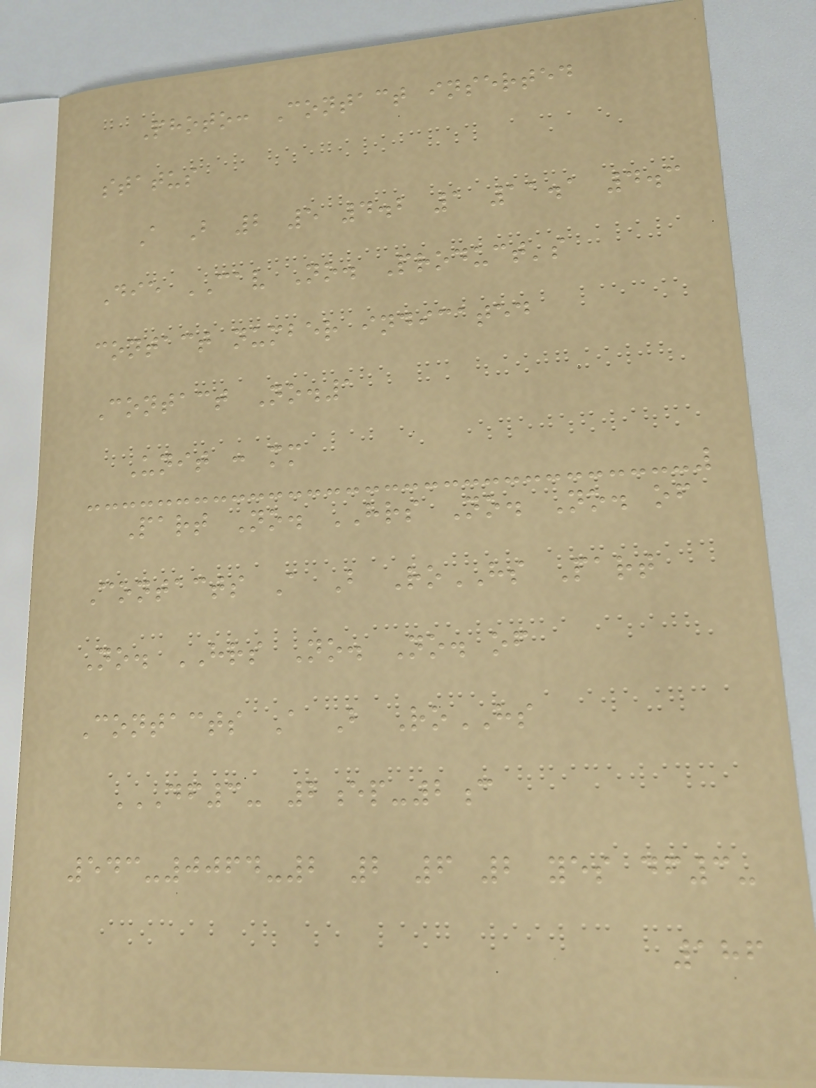Photo: Contact inserted
status
A B 2 5 4.2 1 11.1 4.3
Die CAV No. Product's
contact number indicated
Contact No.1
Unit : mm
Part No. HRS No. No. of
Contacts A B RoHS Part
No. HRS No. No. of
Contacts A B RoHS
DF3- 2EP-2C
543-0064-2 2 6 2 YES DF3-
186
